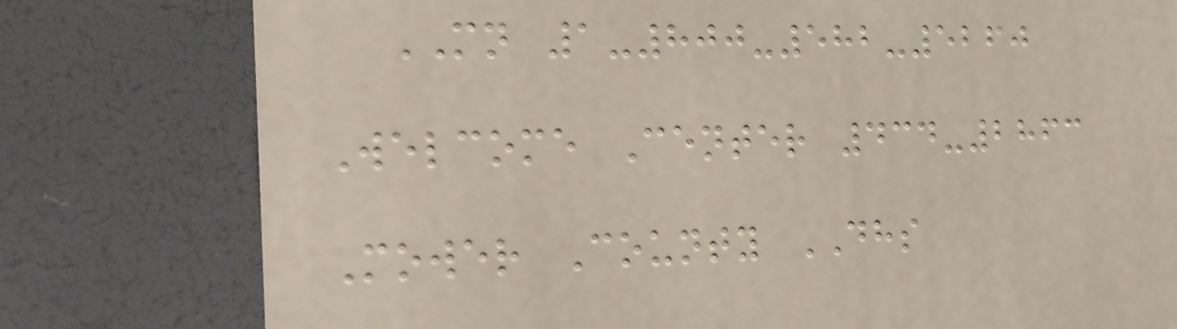MN 1-800-582-5260
Welcome Center 434-2863
Mower County DHS
